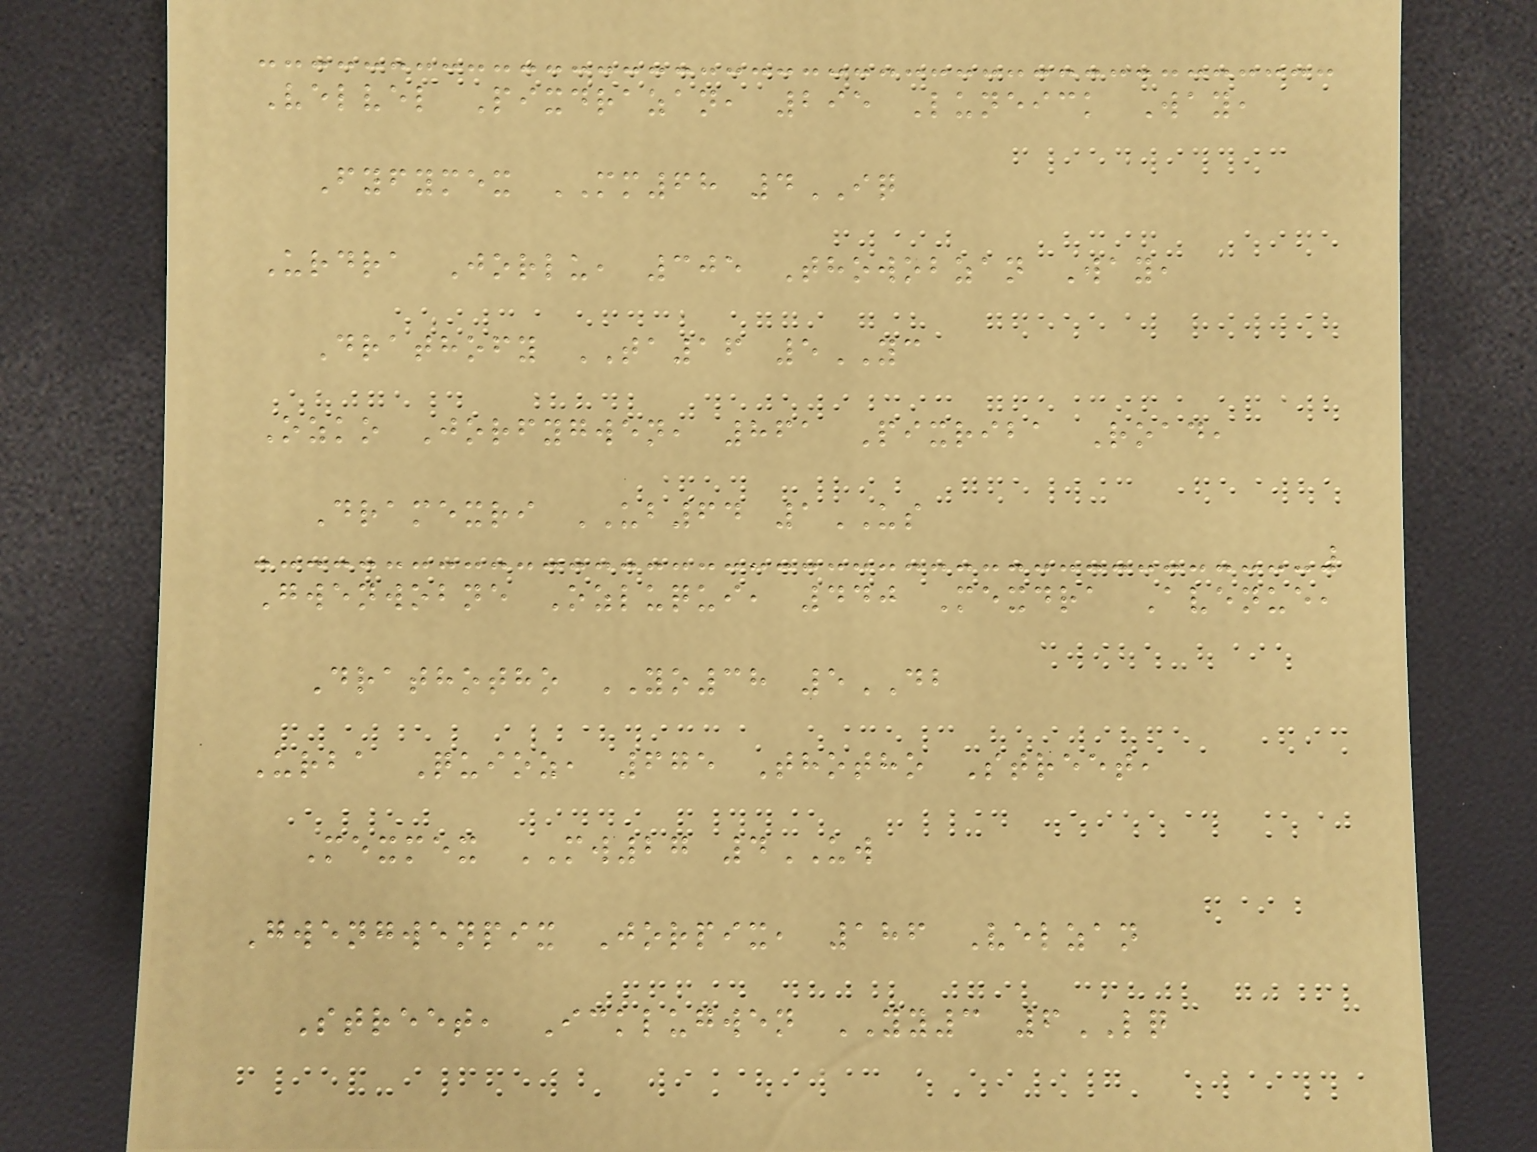Velvel Pixdrazan, 295 Luneick Way,
Fyfymex MM68 4IQ
Urdra Jorlu, 305 Thowobzan Way,
Drathofy TA16 5YC
Ozko Jorfygwen, 861 Pixriba Road,
Dramexri UB64 1US
Gwenwobne Ozluqui, 440 Mexdra Avenue,
Drathotho YO38 5DB
Urba Quioz, 675 Thotho Street,
Mexmex MW27 4UW
Gwengwenpix Jorpix, 186 Velzan
Street, Icklugwen YY3 6LQ
